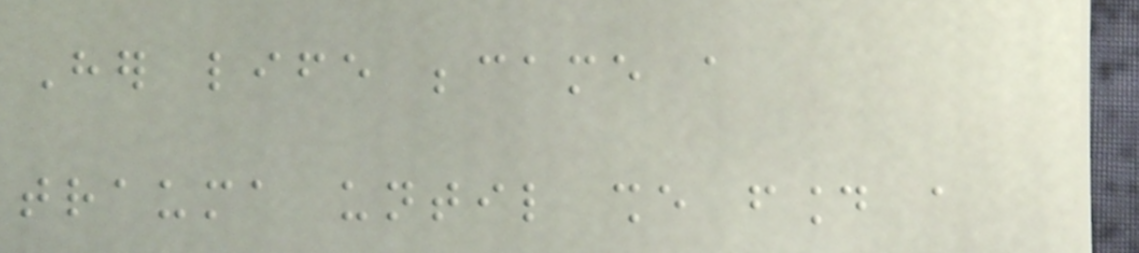Her life became a
trauma until she found a
